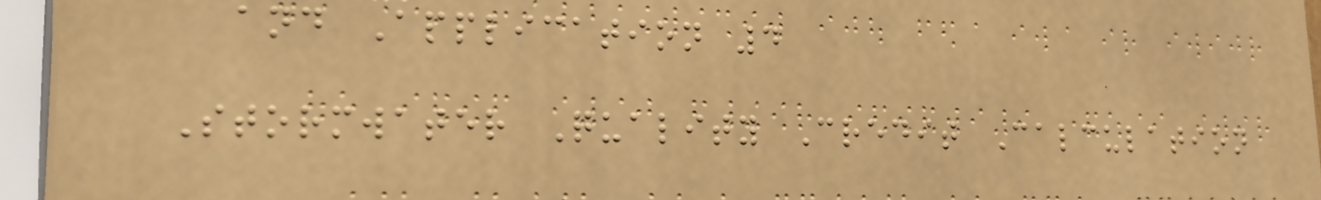and Application 4
Stormwater Quality Credit Calculation
